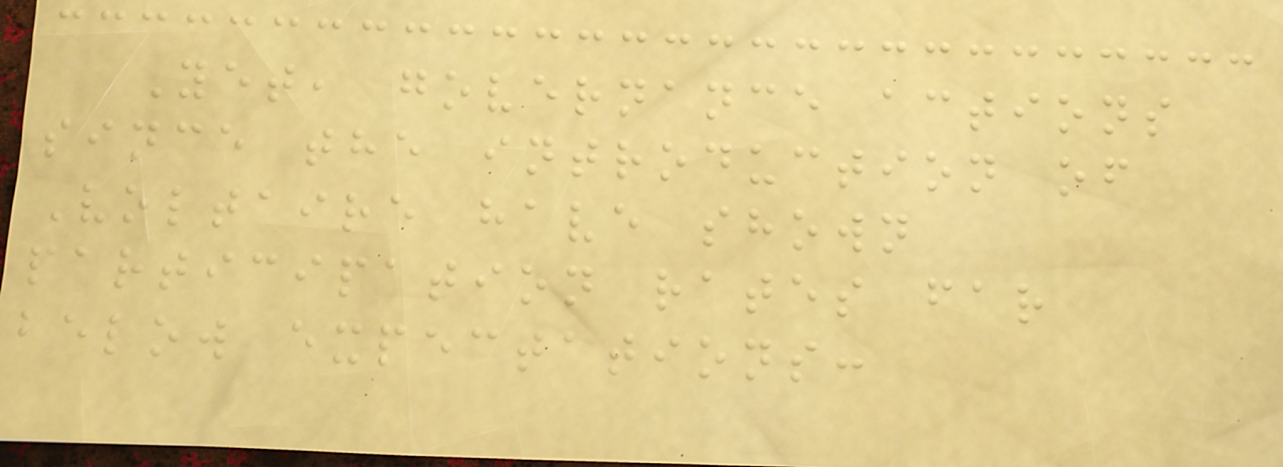Yet, governance actions
since the introduction of
Voltaire have shown
participation rates far
below expectations:
